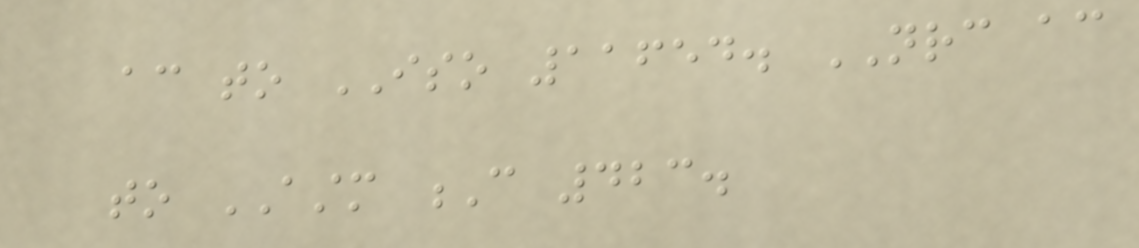according to ISO 11654. NRC according
to ASTM C 423.
